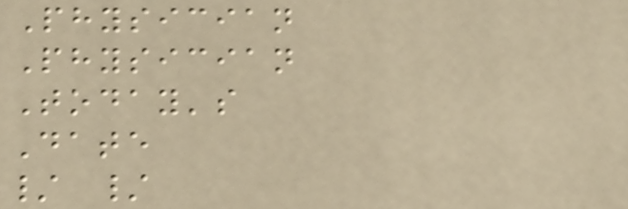Physician
Physician
Today's
Date
/ /
